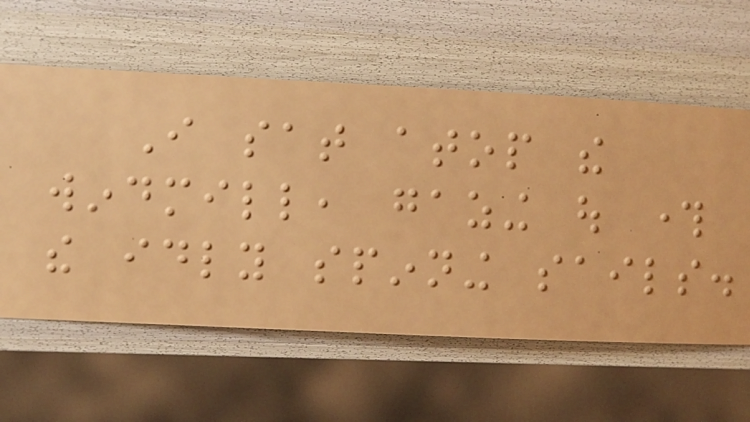I sat atop the
windmill, gazing out through
the idly spinning sails.
